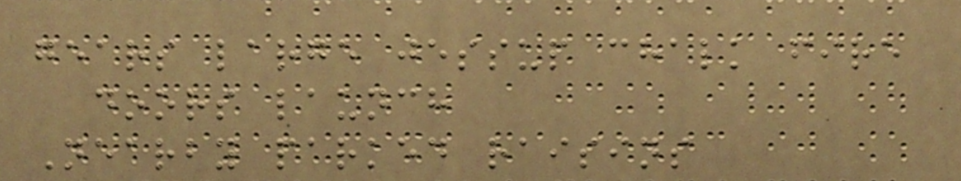gears large jessup chalk fire
doors launch
Nearby parked raisins
